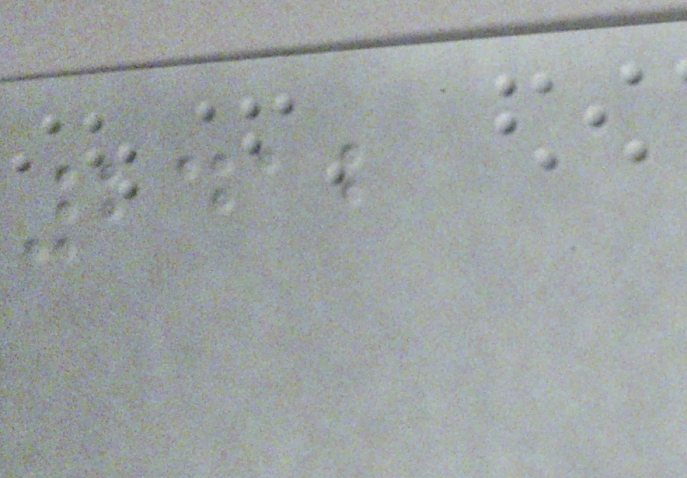2412
